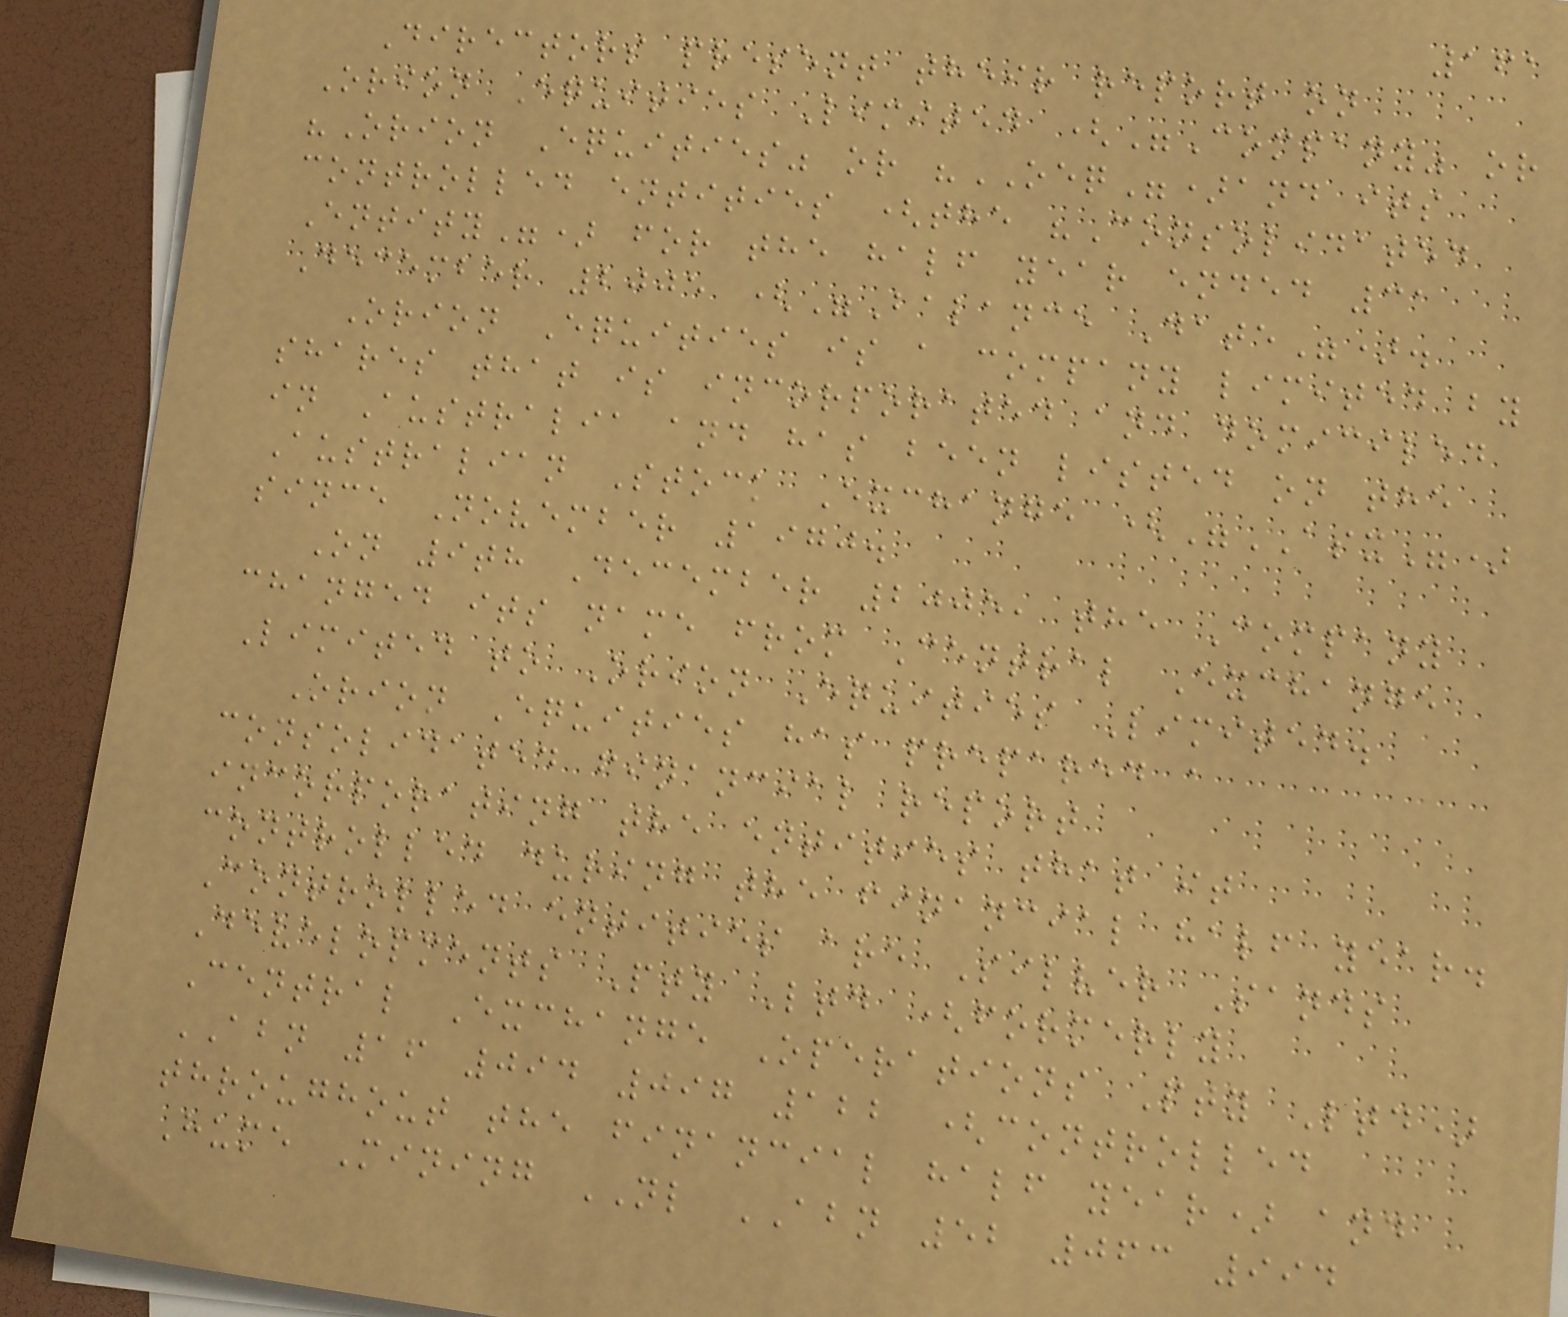161
Directors present their report on
Orion Equities Limited ("Company" or
"Orion Equities" or "OEQ")and its
controlled entities (the "Consolidated
Entity") for the half year ended 31
December 2005 ("Balance Date").
Orion Equities is a company limited by
shares that is incorporated and domiciled
in Australia and has been listed on the
Australian Stock Exchange ("ASX")
since November 1970.
On 9th December 2005, the Company
changed its name from Central Exchange
Limited to Orion Equities Limited.
Orion Equities has prepared a
consolidated financial report
incorporating the entities that it
controlled during the financial half year.
Controlled entities are Silver Sands
Developments Pty Ltd (formerly
Central Exchange Operations Pty Ltd)
ABN 16 094 097 122 (controlled
throughout the financial half year) and
Hume Mining NL ABN 52 063 994
